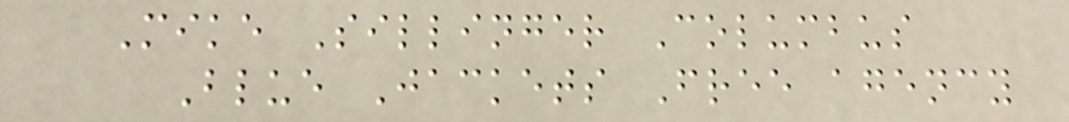Mike Sillinger Columbus
Blue Jackets Free agency
